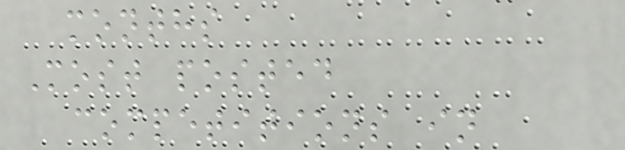months
Most posted
competitions in
